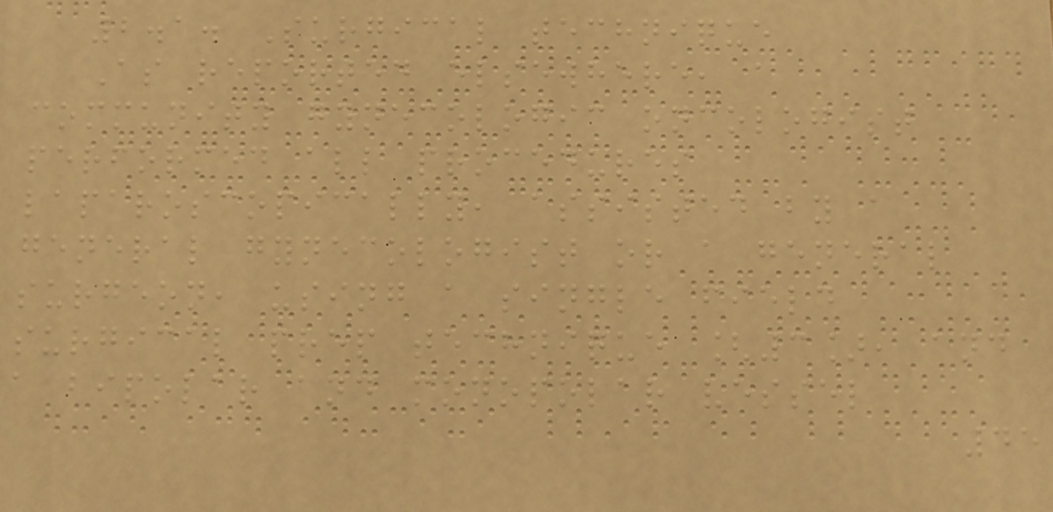2.1. Surgical technique
As reported elsewhere, a
community gynecologic oncologist
performed all procedures
laparoscopically, assisted by a
general gynecologist or a general
surgeon, using a single field
surgical prep technique [3], and
a bipolar and monopolar vessel
45
